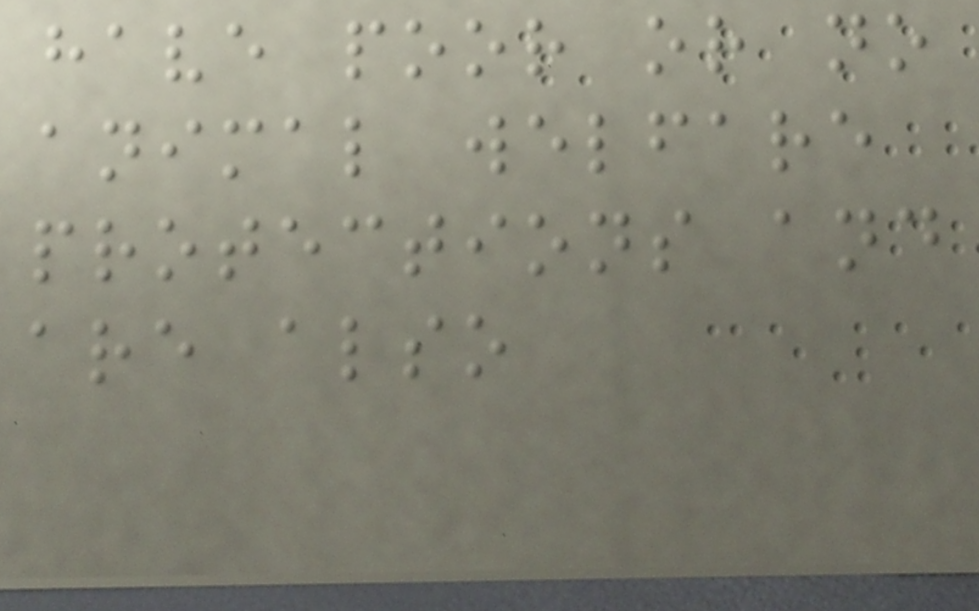have poor or no
animal welfare
protections and
are also
